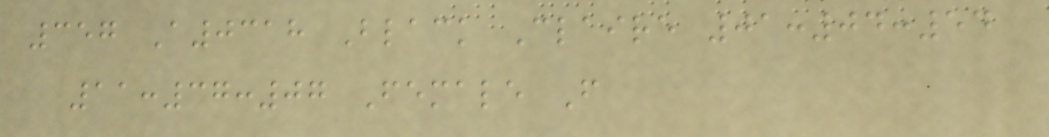357 A0318 Black Claire 01:04:54
11:37:07 Female F
